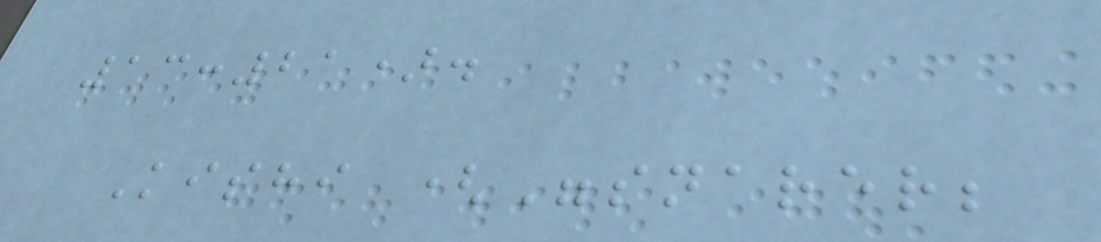13:21).
Kishi ("snarer;
